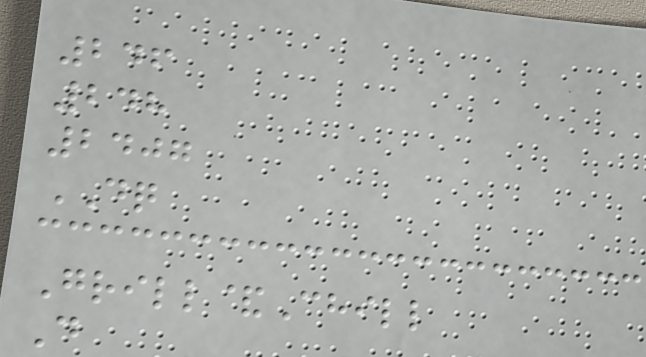246
248
2407
DQ
Grill&Chill
D
